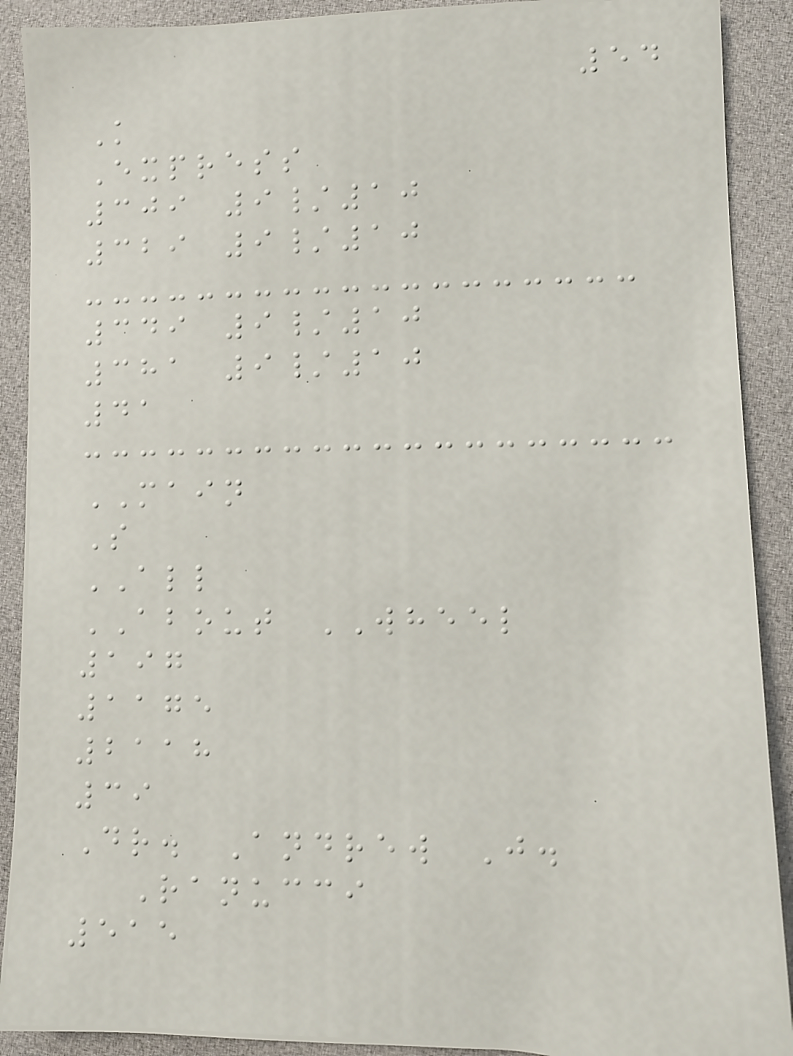54
K
Express
309 9/10
329 9/10
349 9/10
381 9/10
41
MAIN
S
ALL
ABOUT WHEEL
197
1175
2118
39
Dr. Andrew J.
Ranucci
515
